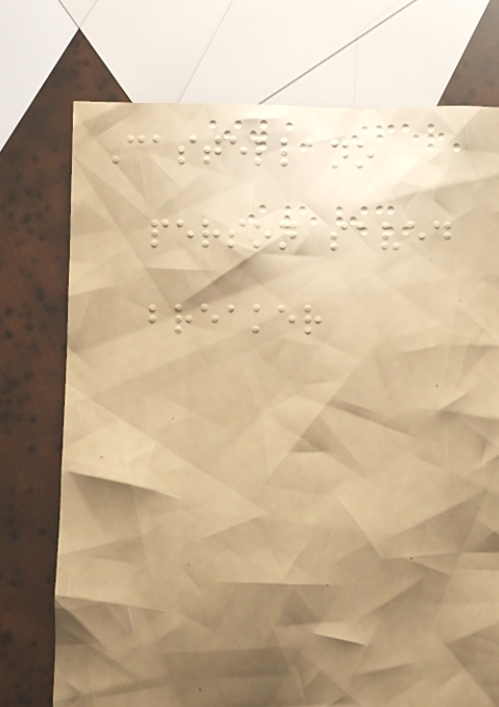Castellano
person saved
breaker
